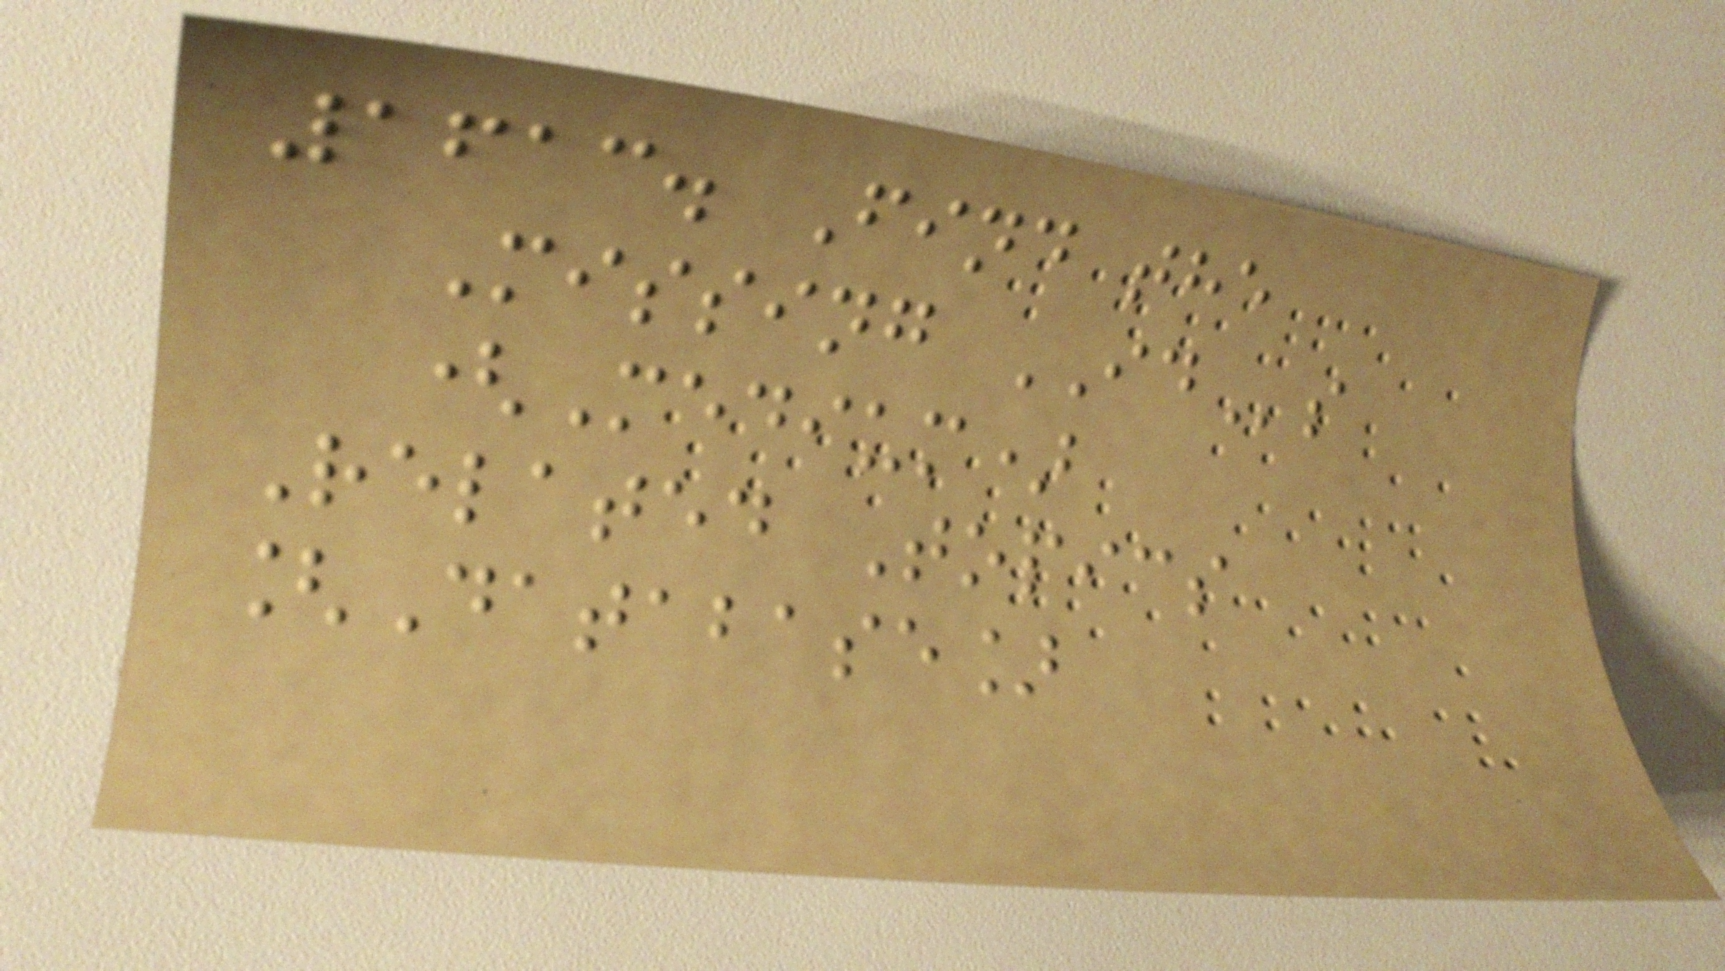1613. Find the
Missing IDs
(Medium)
Related Topics
[Database]
